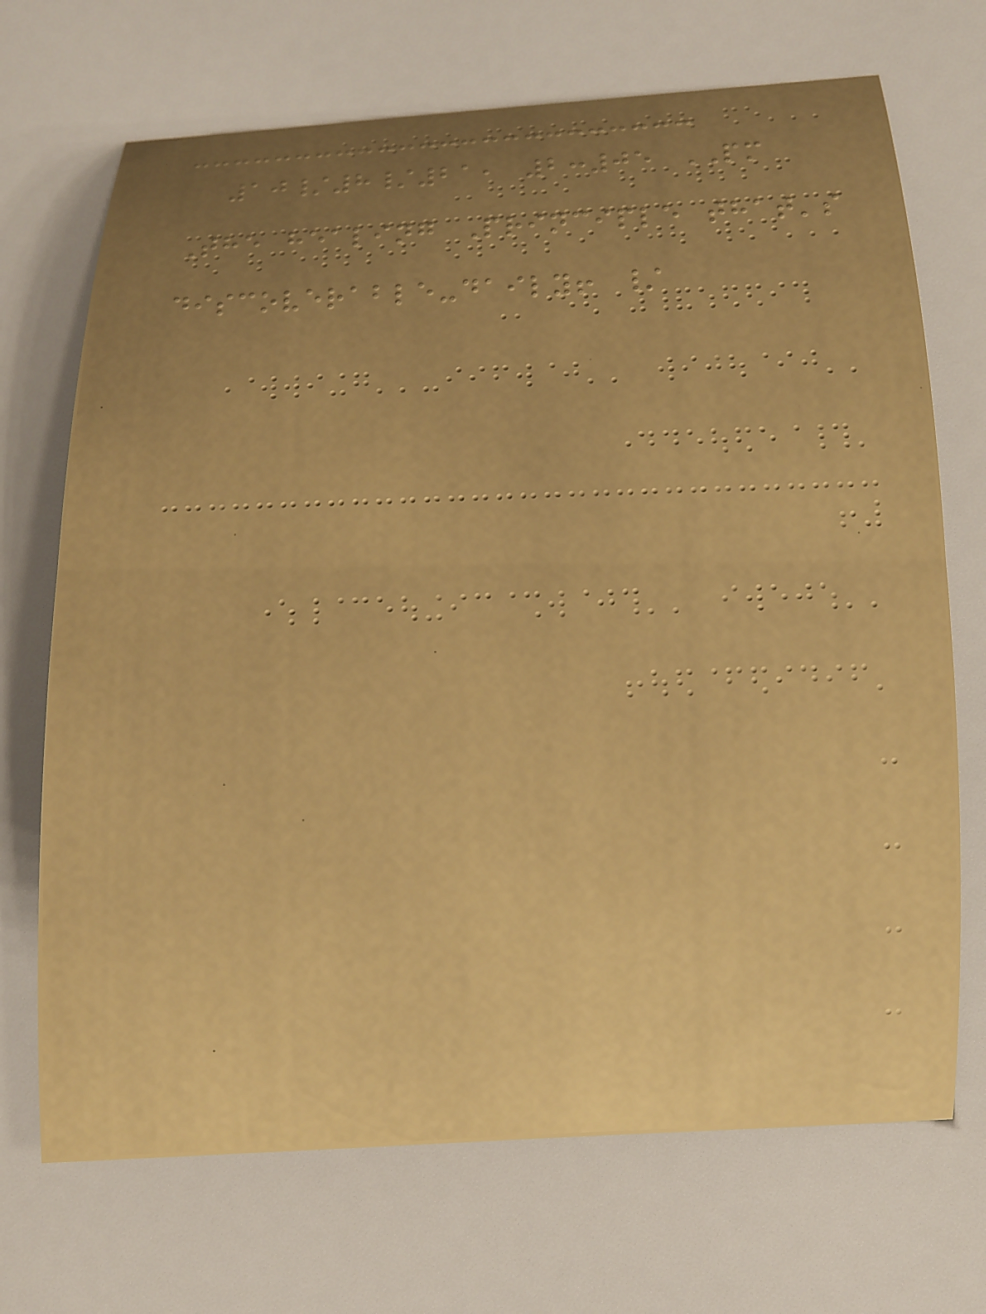10/8/21, 2:05 PM
The healing Principle that's
discoverable-daily! /
